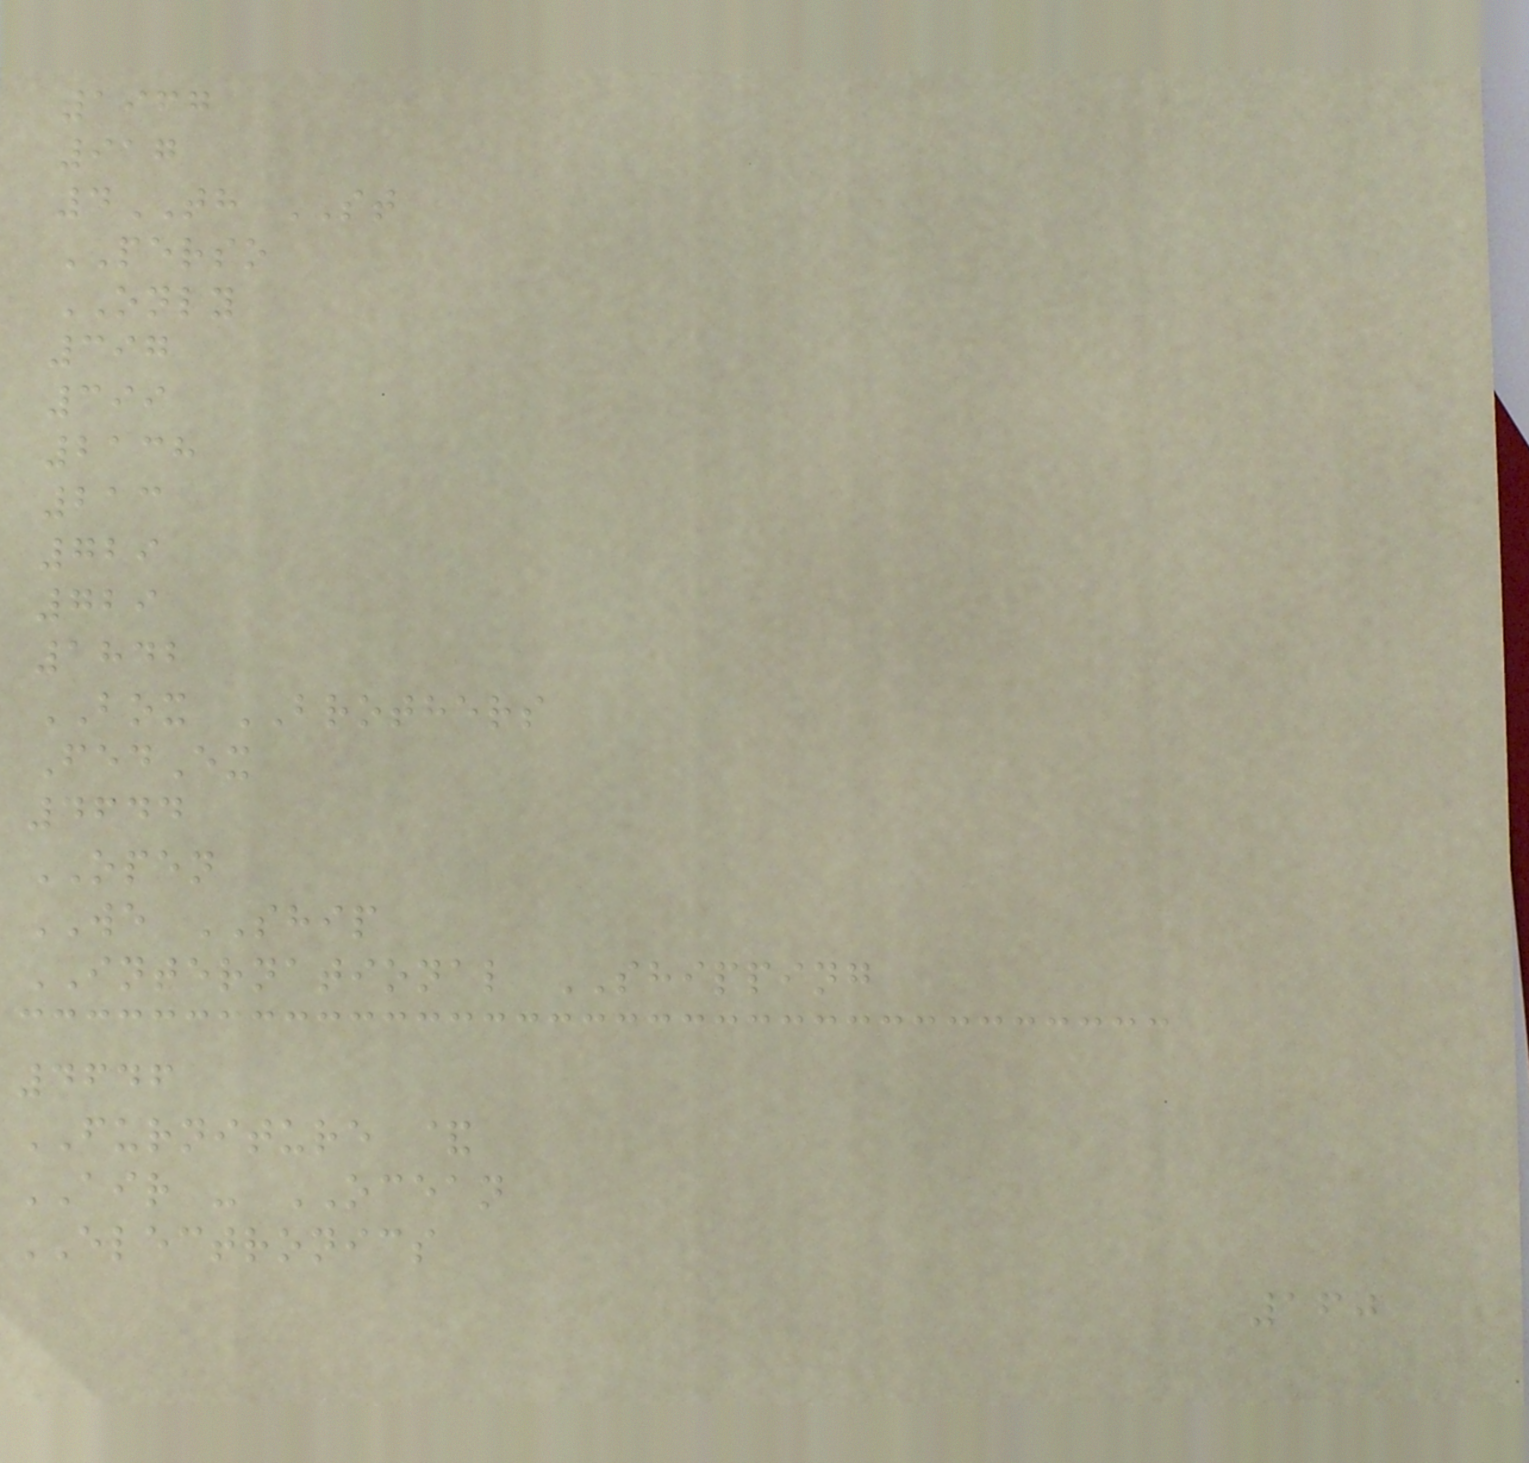1967
917
4TH ST
PERSO
ONLY
397
399
2138
213
729
729
1842
BOX BROTHERS
FedEx
4644
OPEN
WE SHIP
INTERNATIONAL SHIPPING
4646
FURNITURE &
AIR - OCEAN
ELECTRONICS
160
